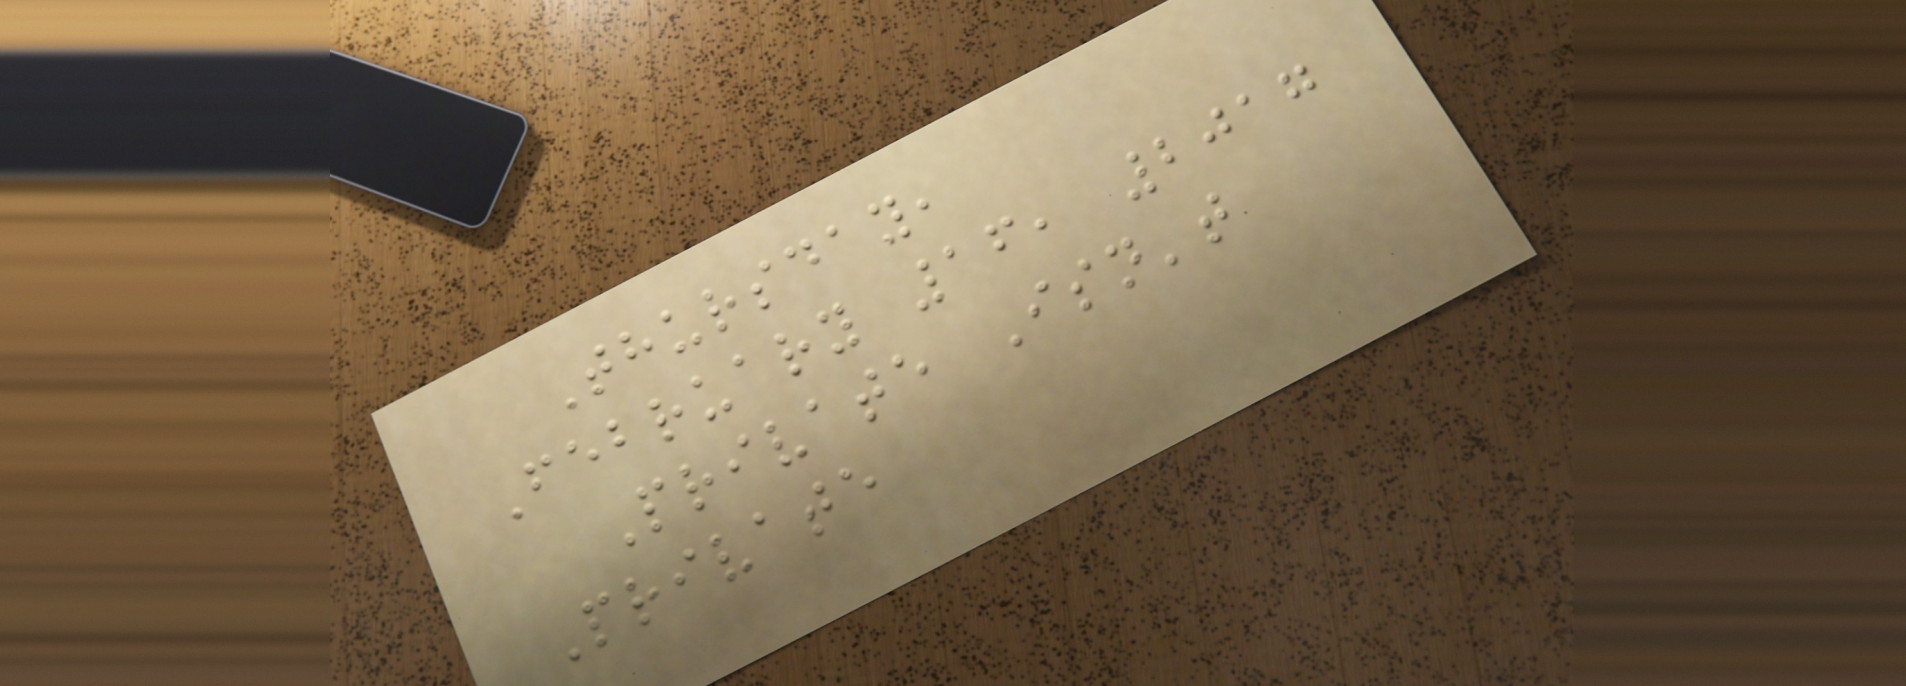Thursday,
February 16, 2017
Private Isn't
Private
